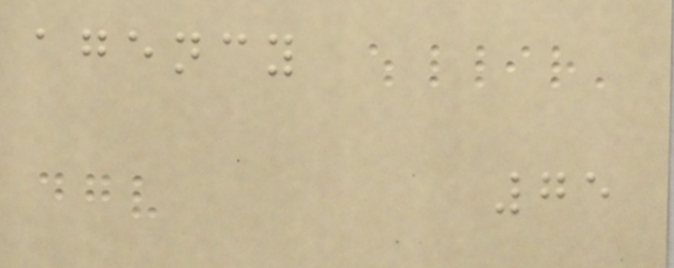agency
75
